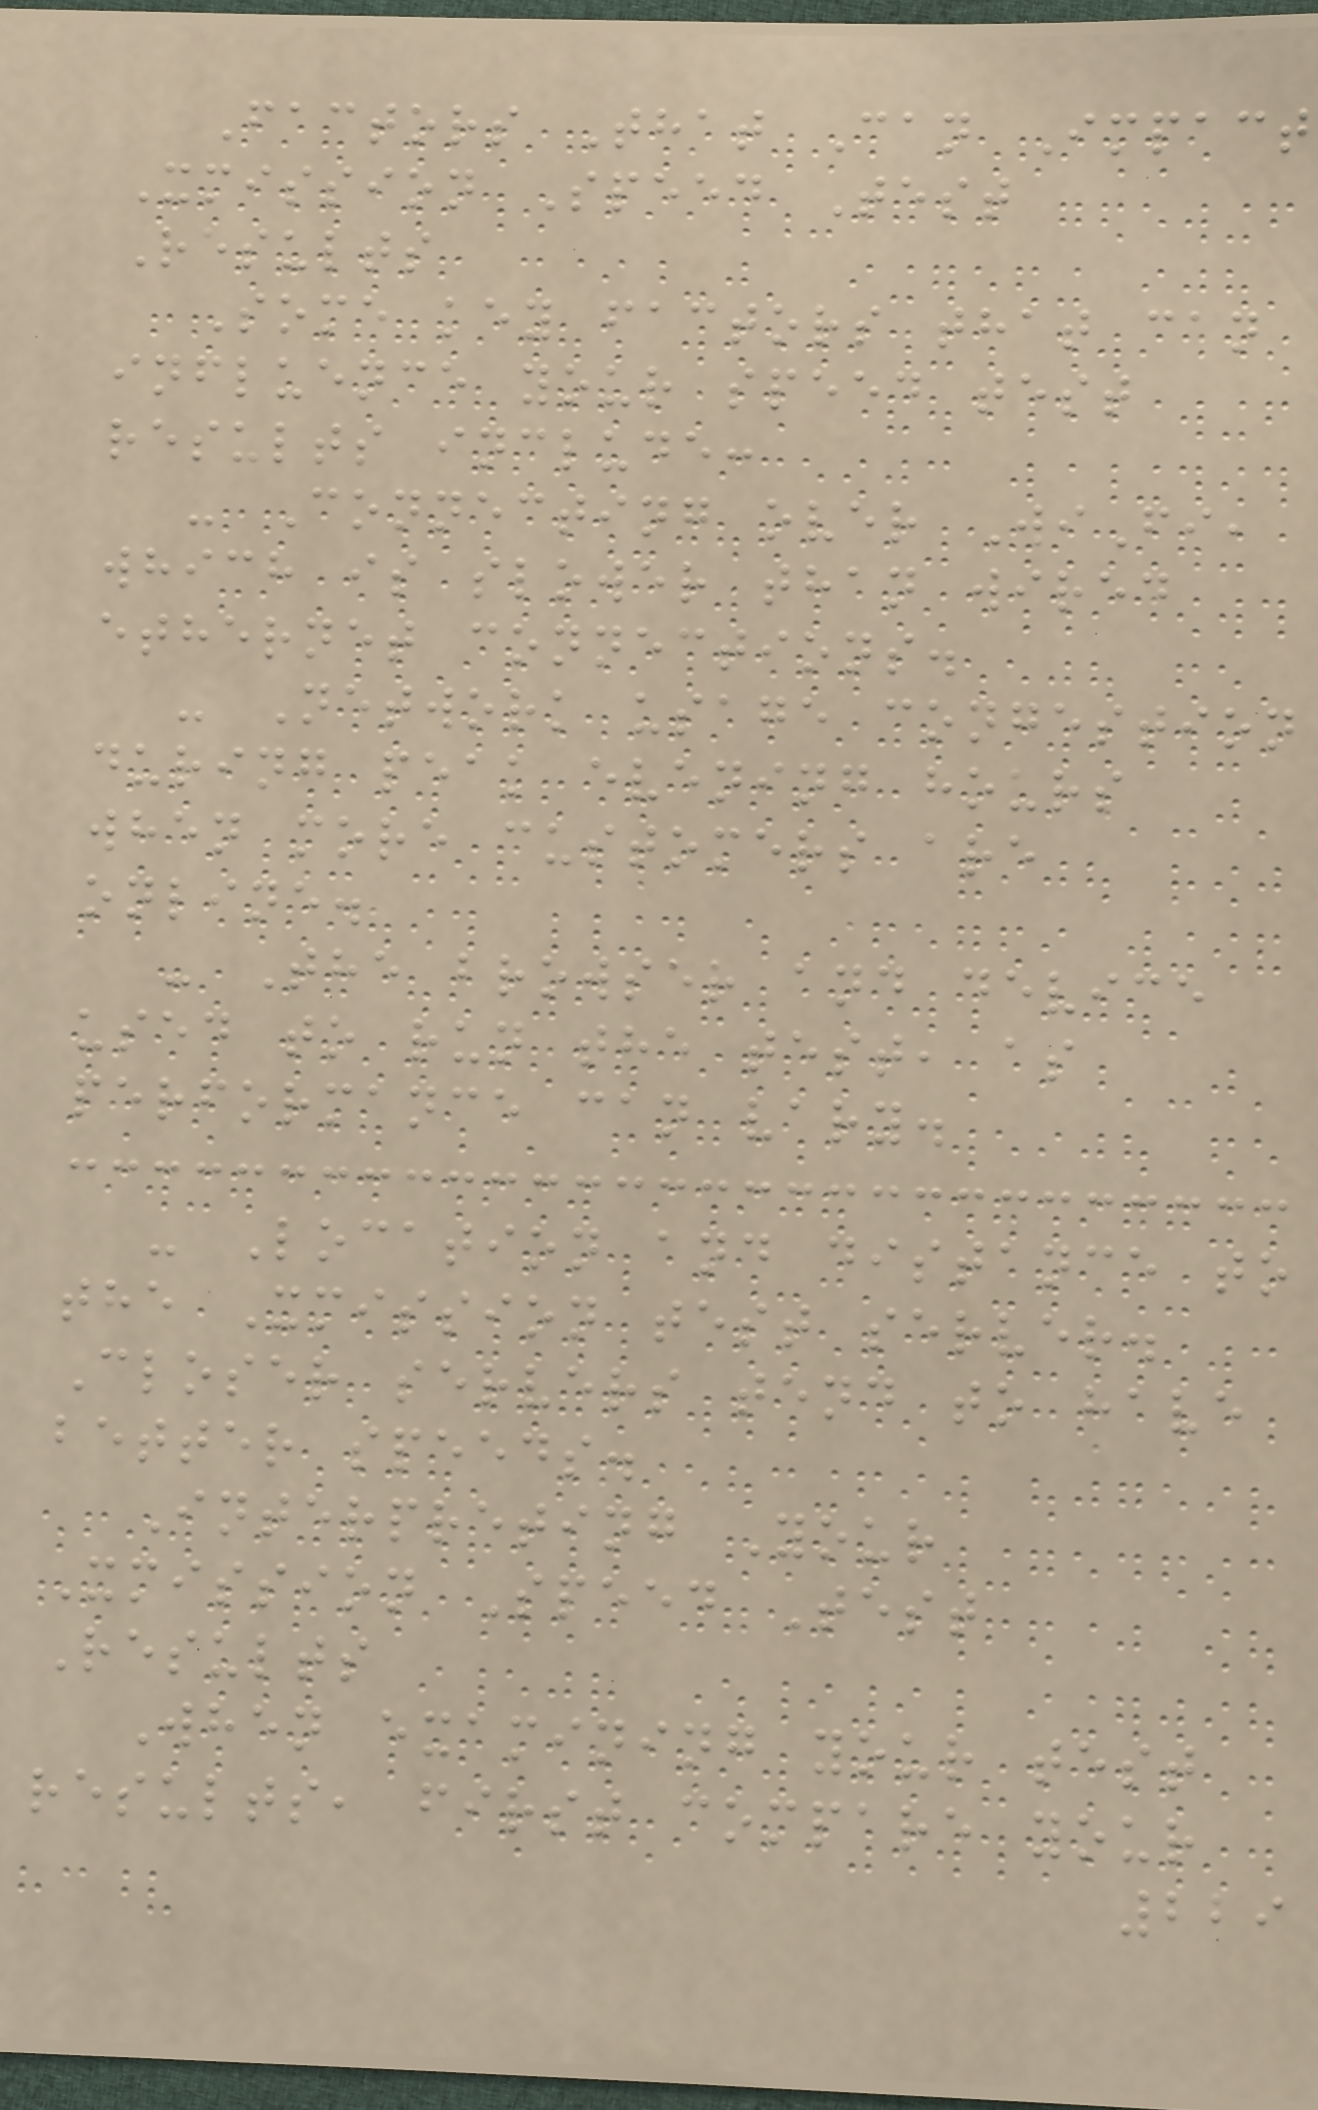Factors That Can Impact
Xmission Speed Test
Results
Some key factors that can
influence your speed test
results include:
- Connecting over WiFi,
which is slower than wired
ethernet connections.
- Network usage congestion
during peak evening hours
when more customers are
online.
- The browser and device
used to run the test, as
performance can vary.
- Location and distance to
the Xmission test server.
Closer servers tend to have
better speeds.
Interpreting Your
Xmission Speed Test
Results
When examining your test
results, first compare your
229
